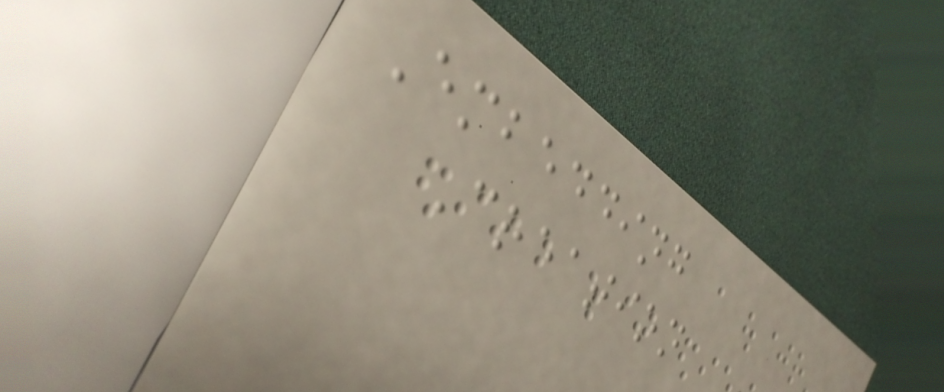Embedding
Creation
